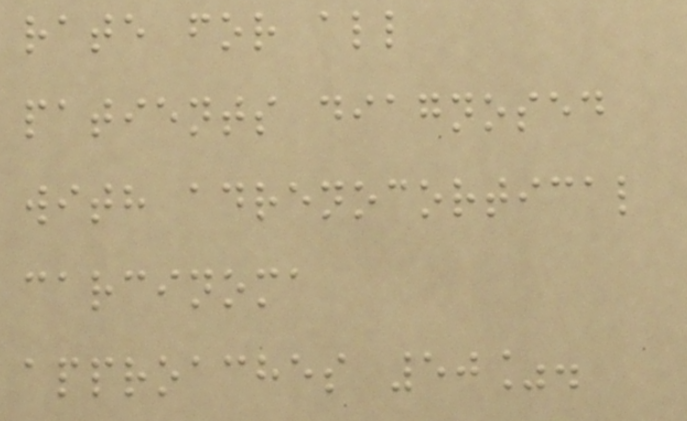rate for all
patients diagnosed
with adrenocortical
carcinoma
approaches 50%.
